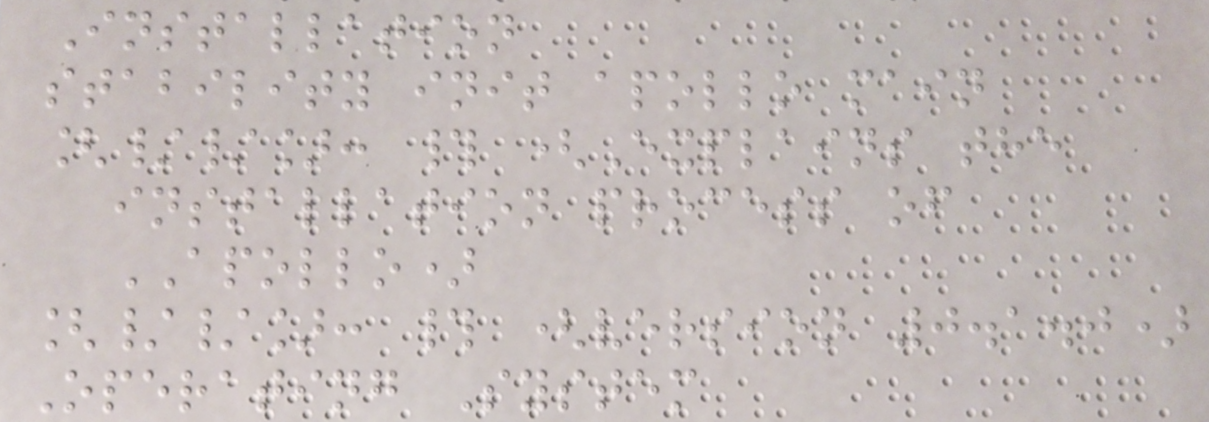Installation
stability init apollo main
[//]: # (Explains the
installation process of
APOLLO)
[//]: # (version 0.1.0)
Operating System
